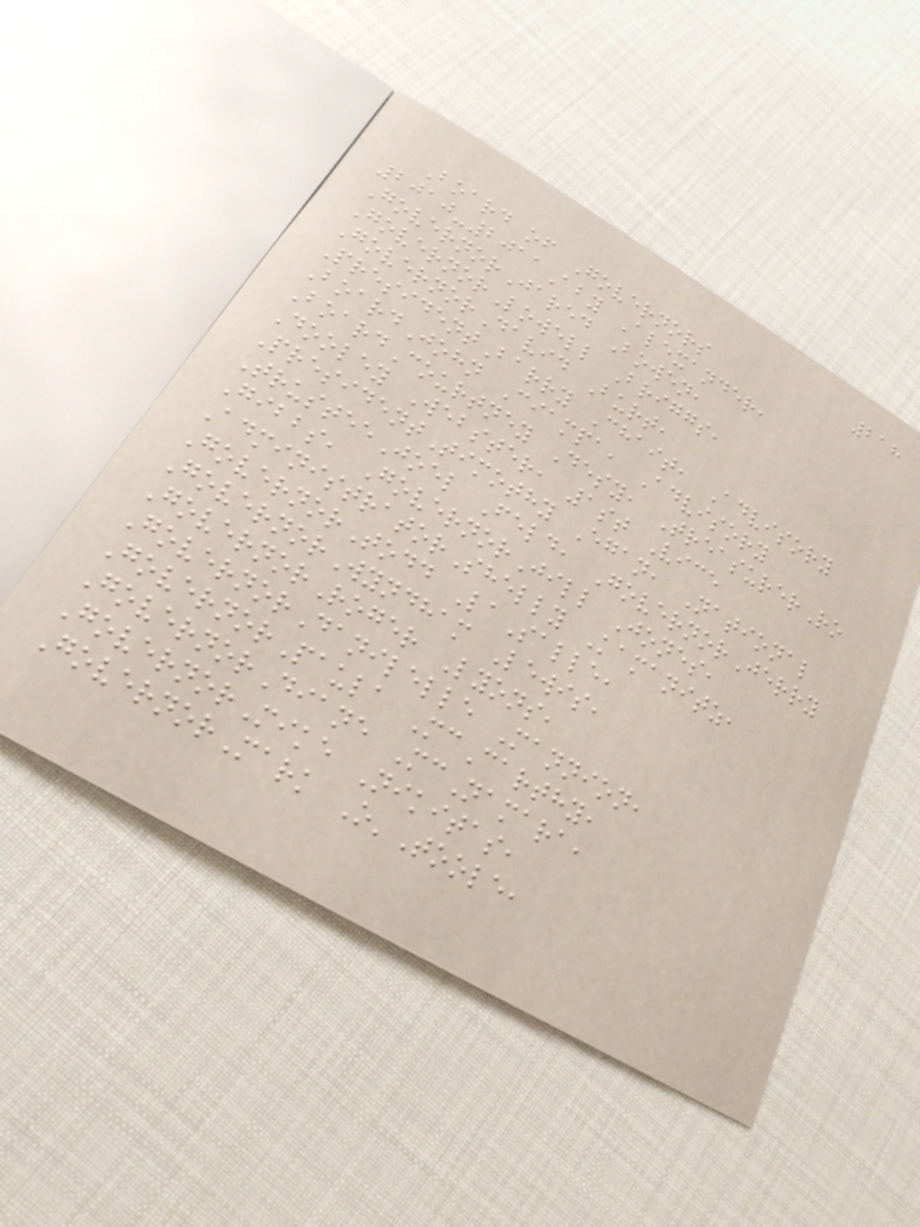218
Board of Governors
2010-2011Aby Alexander,
GovernorJared Bowen,
GovernorLowell Briggs,
GovernorDavid Burt,
PresidentBarry Chait, Advisory
BoardJohn Ciampa, Advisory
BoardCourtney Desy, TreasurerRo
Dooley Webster, 1st Vice
PresidentTimothy Egan, National
TrusteeJoel Feld, GovernorJerry
Gibbs, GovernorJill Jones,
AdministratorShelly Kamanitz,
GovernorTodd LaSalle,
GovernorWyndham Lewis,
GovernorRoger Lyons,
GovernorDanilelle Mannion,
GovernorPaula McCarthy,
GovernorDiane McNamara,
GovernorMike Nikitas,
GovernorMark O'Toole,
